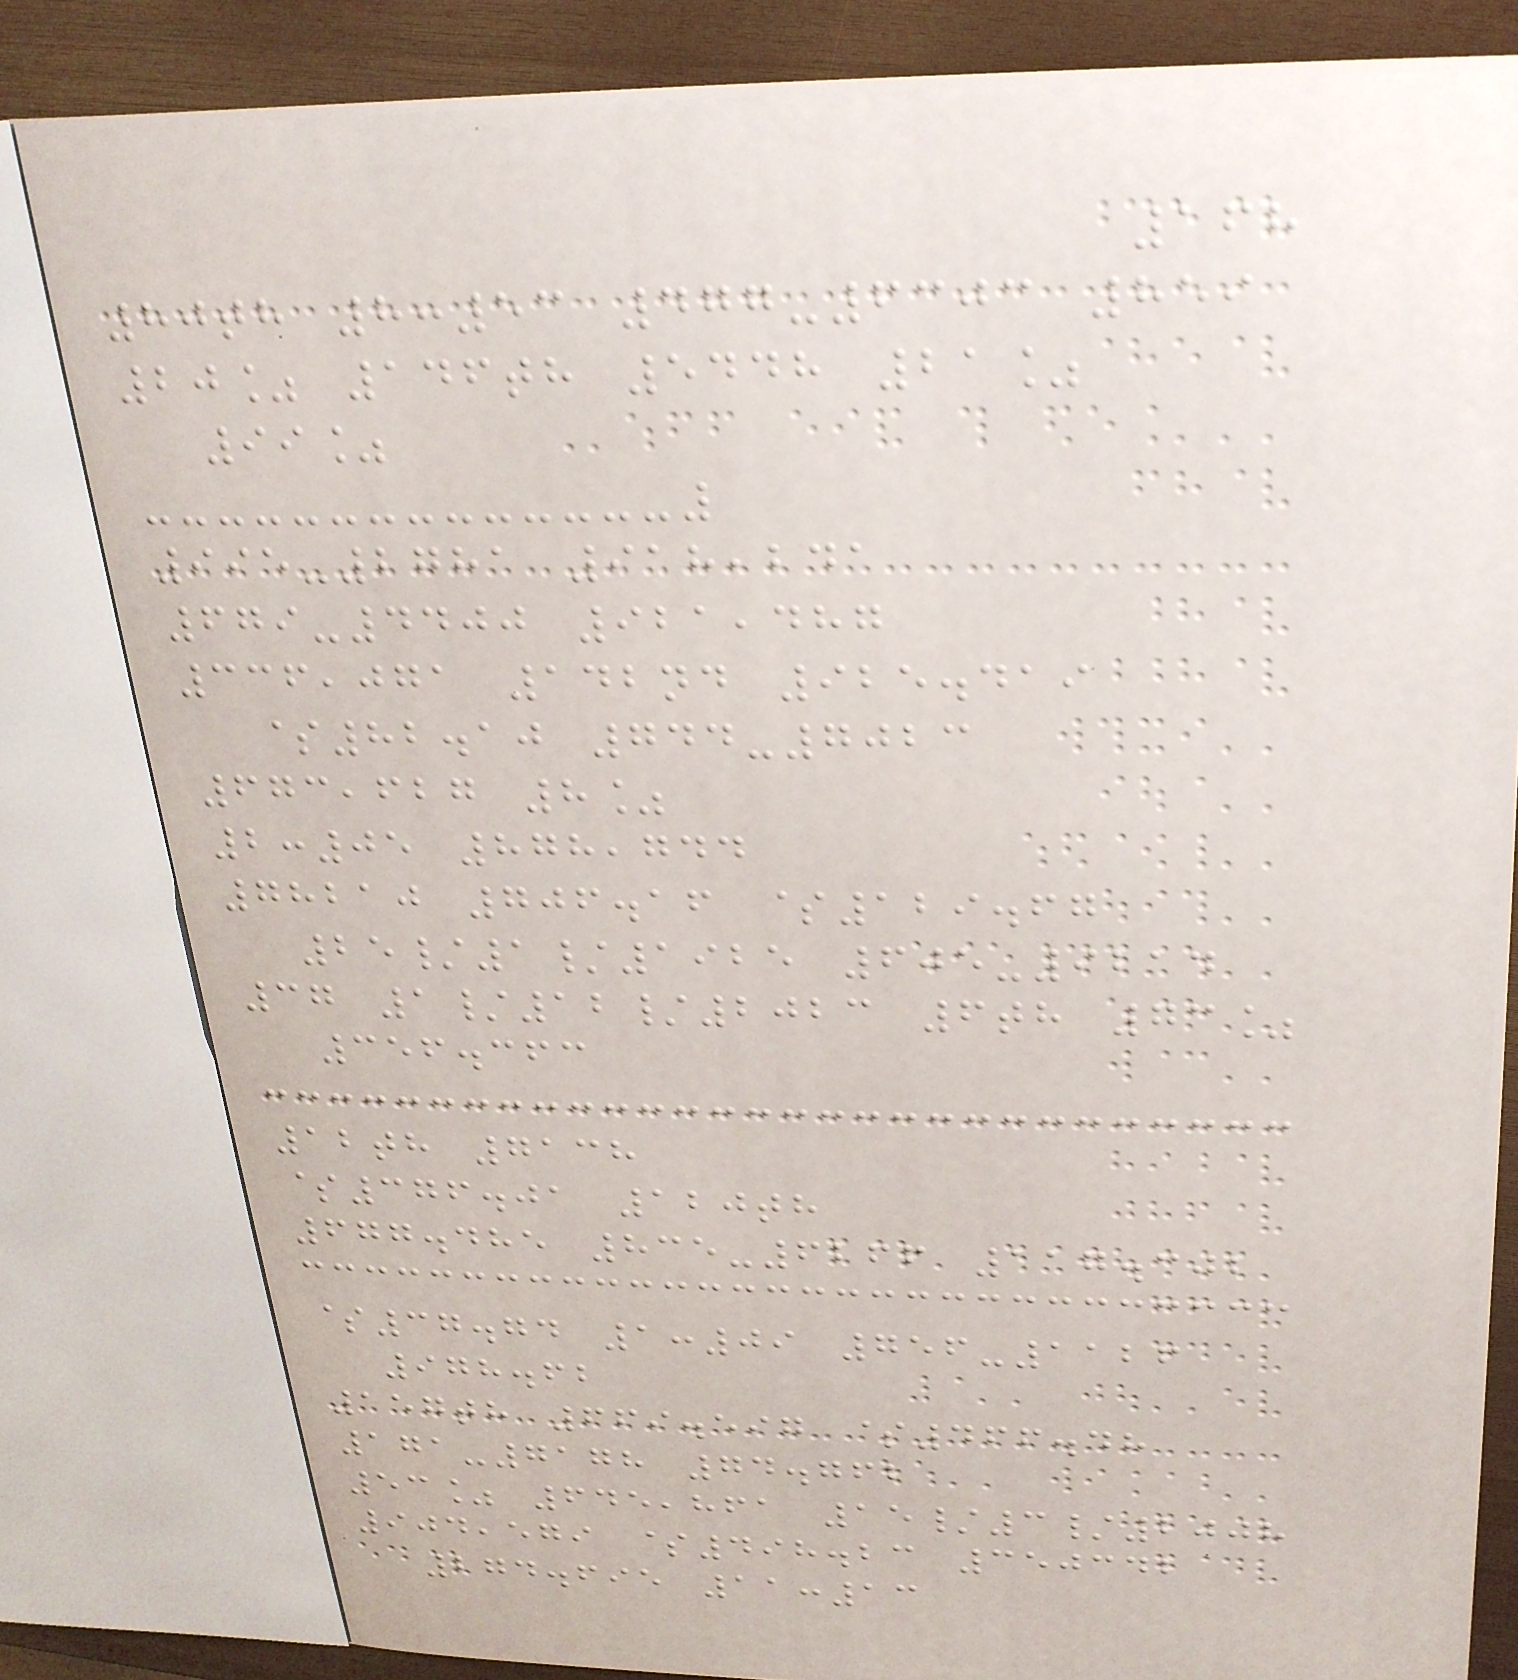168
80th 8:53 477-6303 859
20% 146th 5448 21%
99%
995-2781 918,241
679-4400 921,487
336,071 142nd 925.419
$82.10 744-7023
673,627 8%
2:05 878,744
78210 706.16 $129.67
25/1/1925 605-9214
37 1/12/2023 6th 73%
356.363
12th 7138
$376.01 120th
677.485 835-6266 117.302
$37.74 1:09 756-1126
978.62
157th 669.597 $466.48
171-7178 74.762
53% 645,861 15/3/2008
904,579 $498.23 350342
274.695 11:13
